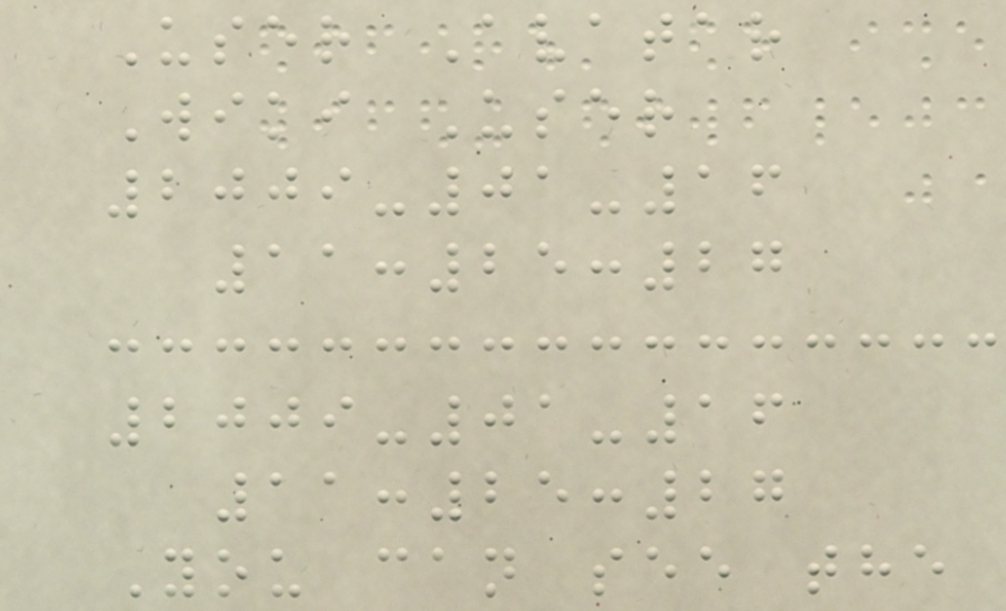User Avatar
Wiki User
2009-01-16
11:25:27
2009-01-16
11:25:27
You can see the
